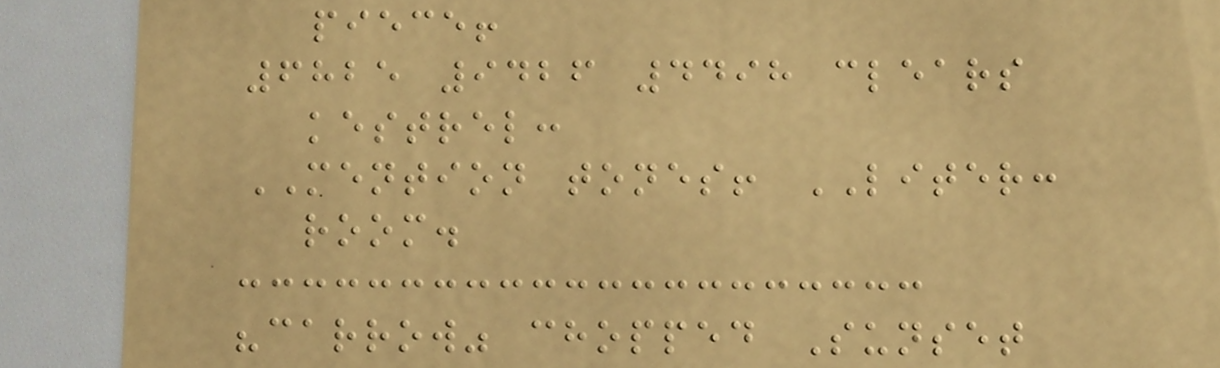piece!
6825 9426 4498 clears
kestrel:
MENTION tones! LITER:
room.
"carrow" chopped Sunset
